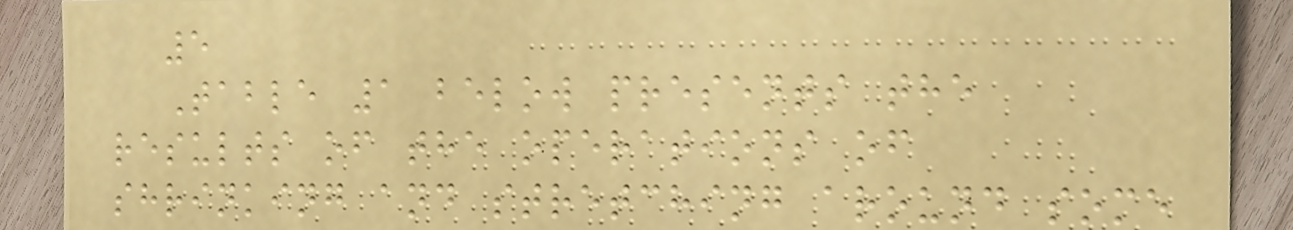5
Table 1 below presents the
results of the operations of
shrinking and stretching around some
